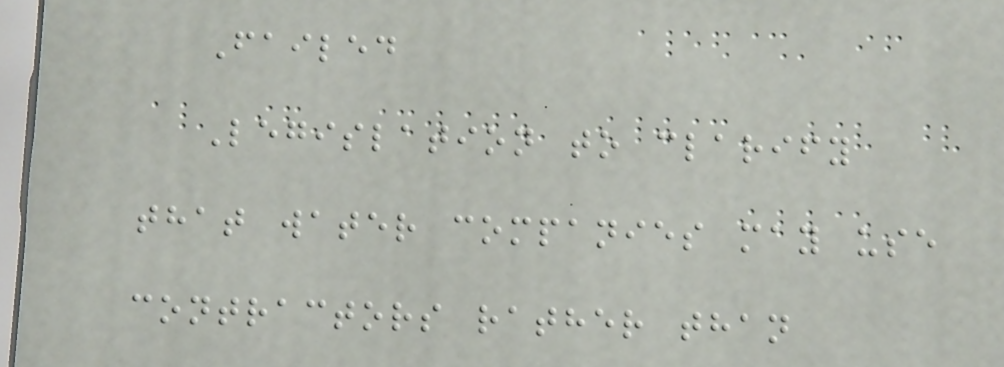Failed
Legislation to clarify
that water companies may use
contractors rather than
